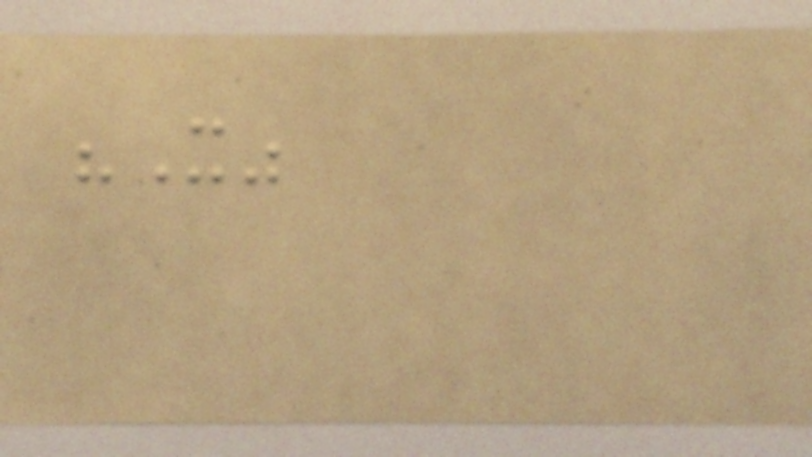"X"
